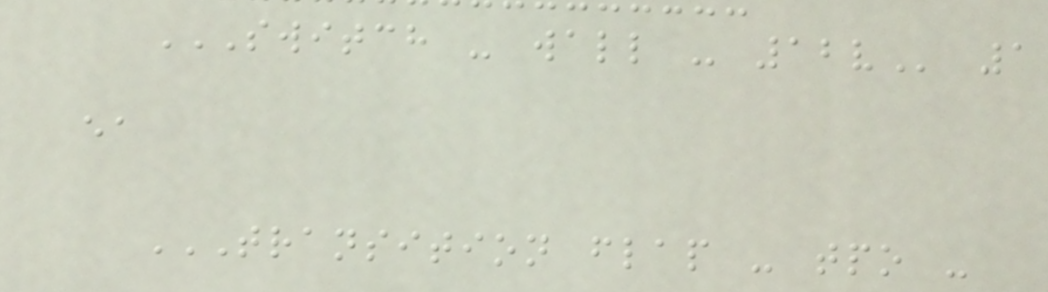SWITCH - WALL - 12V 1
ea
TRANSITION FLAP - TPO -
